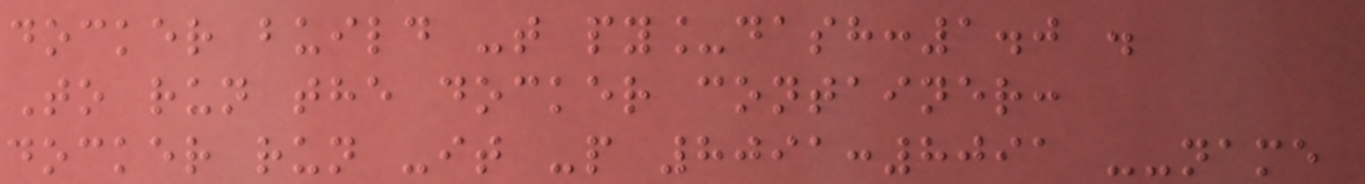docker build -t py_dash:1.0 .
To run the docker container:
docker run -it -p 8091:8091 --name
